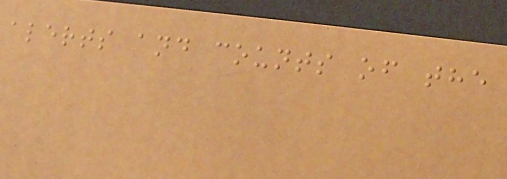alerts and counts of the
